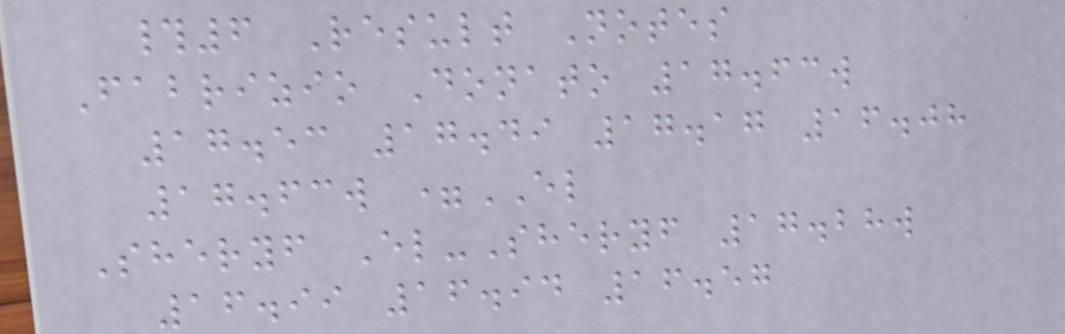#6 Result Notes
Fabrizio Donato 17.63w
17.53 17.49 17.17 16.08
17.63w =EL
Sheryf El-Sheryf 17.28w
16.99 16.94 16.57
